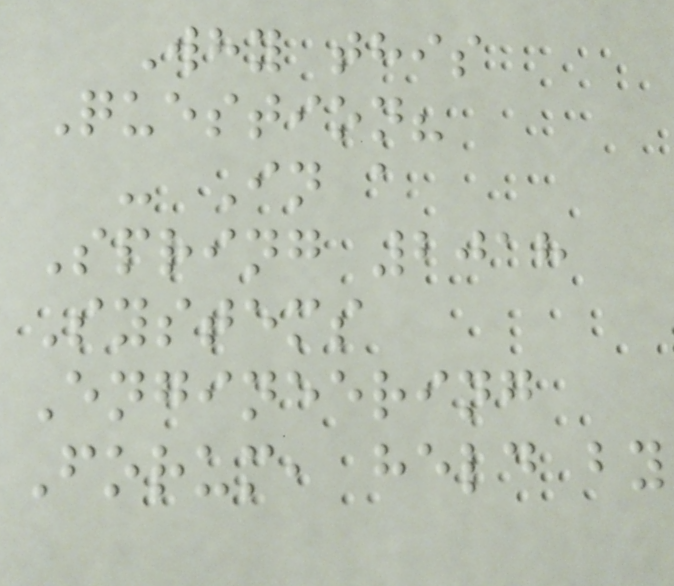Why this
Question?
- In a
Spring 2018
Systems
Engineering
Forum, held by
